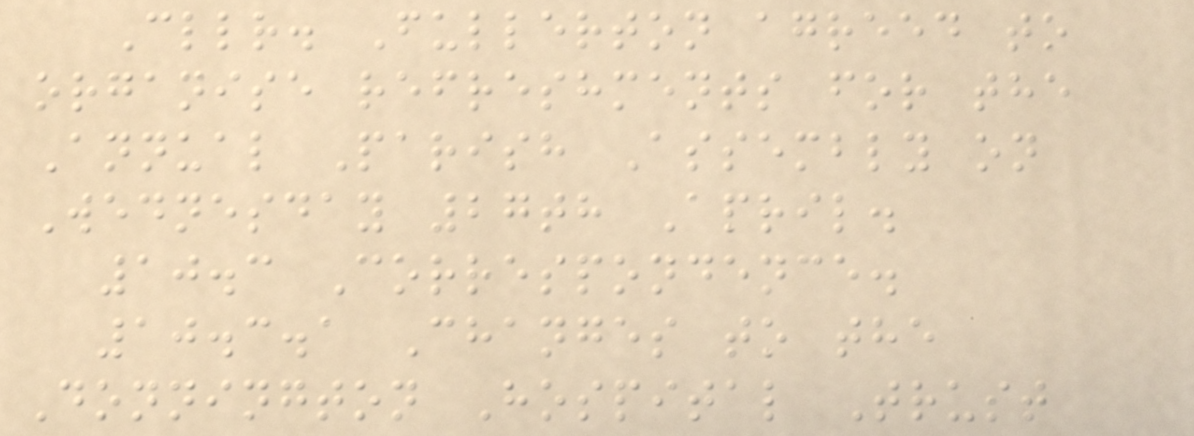Cllr. Fullerton agreed to
organise refreshments for the
Annual Parish Assembly on
Wednesday 27th April.
10.3 Correspondence.
10.3.1 Changes to the
Donnington Hospital Trust
